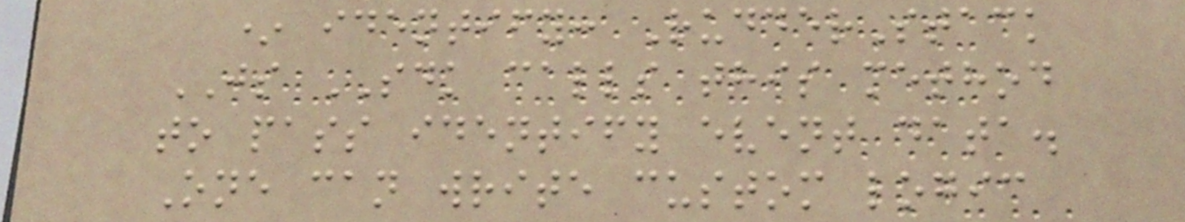* identify: RudderStack
JS SDK calls this method
to pass identify event data.
One can write custom logic
